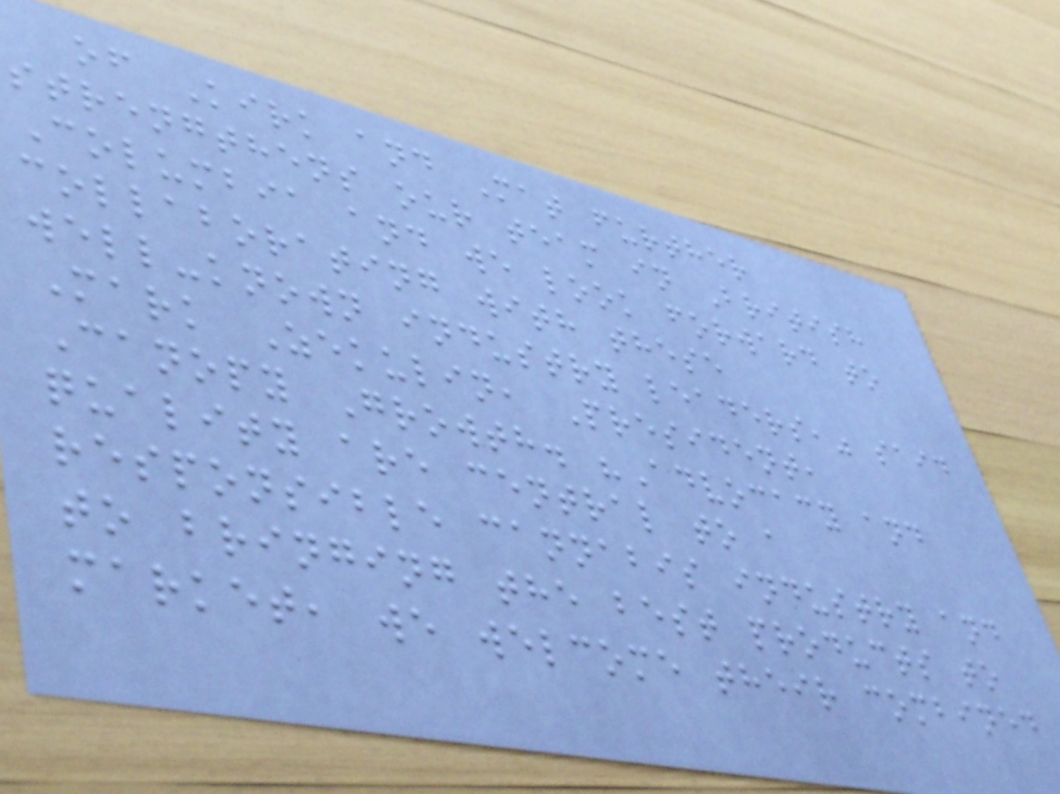of Kirk and Mat further
strengthens our team in British
Columbia and we look forward to
collaborating with these
well-known industry leaders," said
Mark Zekulin, President,
Canopy Growth. "Advocacy and
quality are central to a
responsible cannabis industry and
to bringing the best products to
market, we welcome their combined
